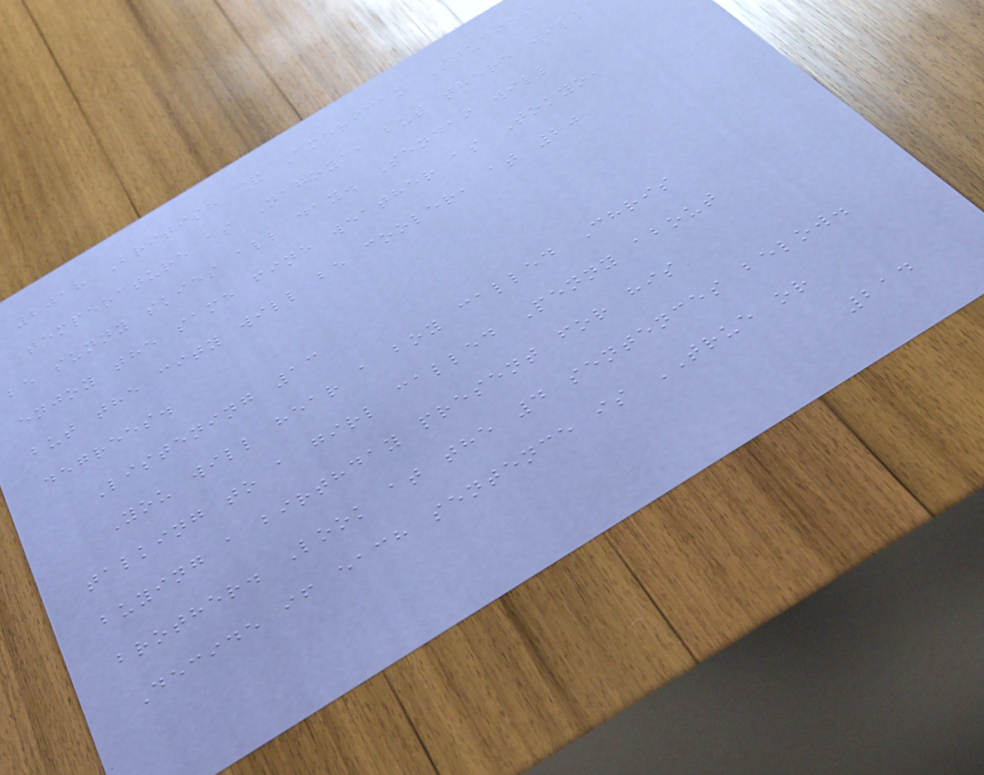2018 British & American Studies
temperature as Nagoya, but there will
be sunny skies all day. Sendai will
enjoy the same fine weather as Tokyo,
but the city will be cooler, at 20
degrees.
Listening 13
You will hear a boy called Chris
talking to a girl called Penny about
buying a birthday present for his
brother. Look at the 4 sentences below.
Decide if each sentence is TRUE or
214
